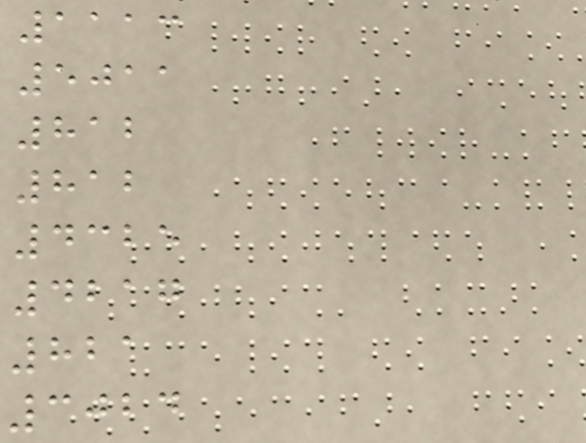1113
5011
812
812
4325
4217
821
3024
